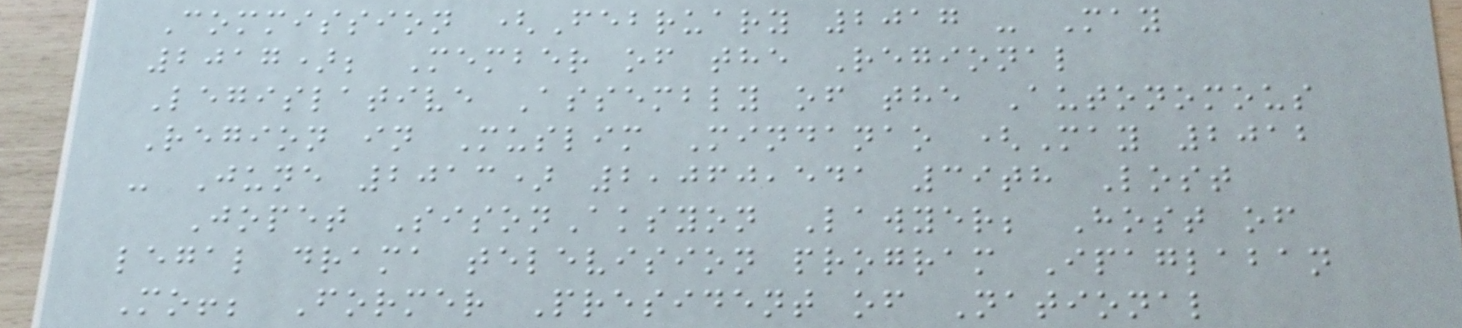Commission (February 2017 - May
2017); Member of the Regional
Legislative Assembly of the Autonomous
Region in Muslim Mindanao (May 2012
- June 2013) 2,060,541 39th Lost
Jopet SisonAksyon Lawyer; Host of
legal drama television program Ipaglaban
Mo!; Former President of National
